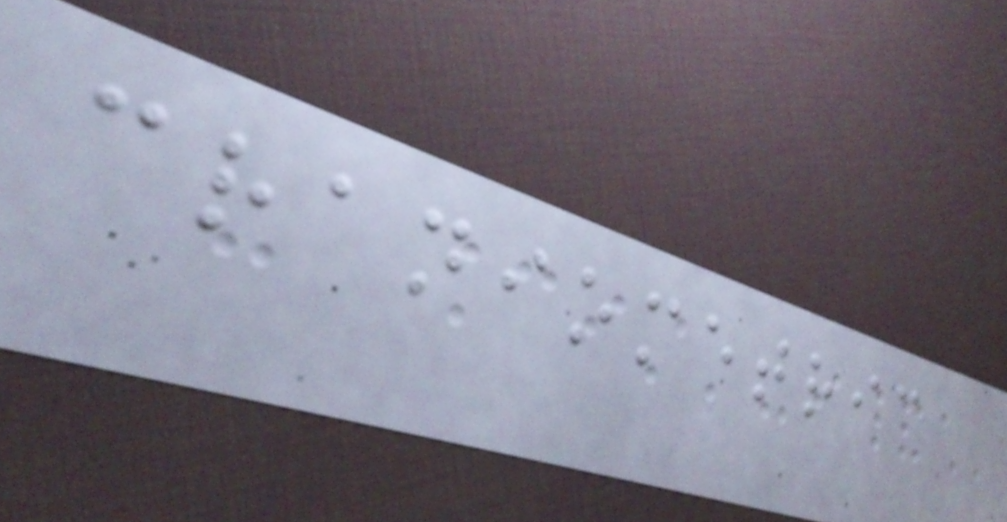craniometric
